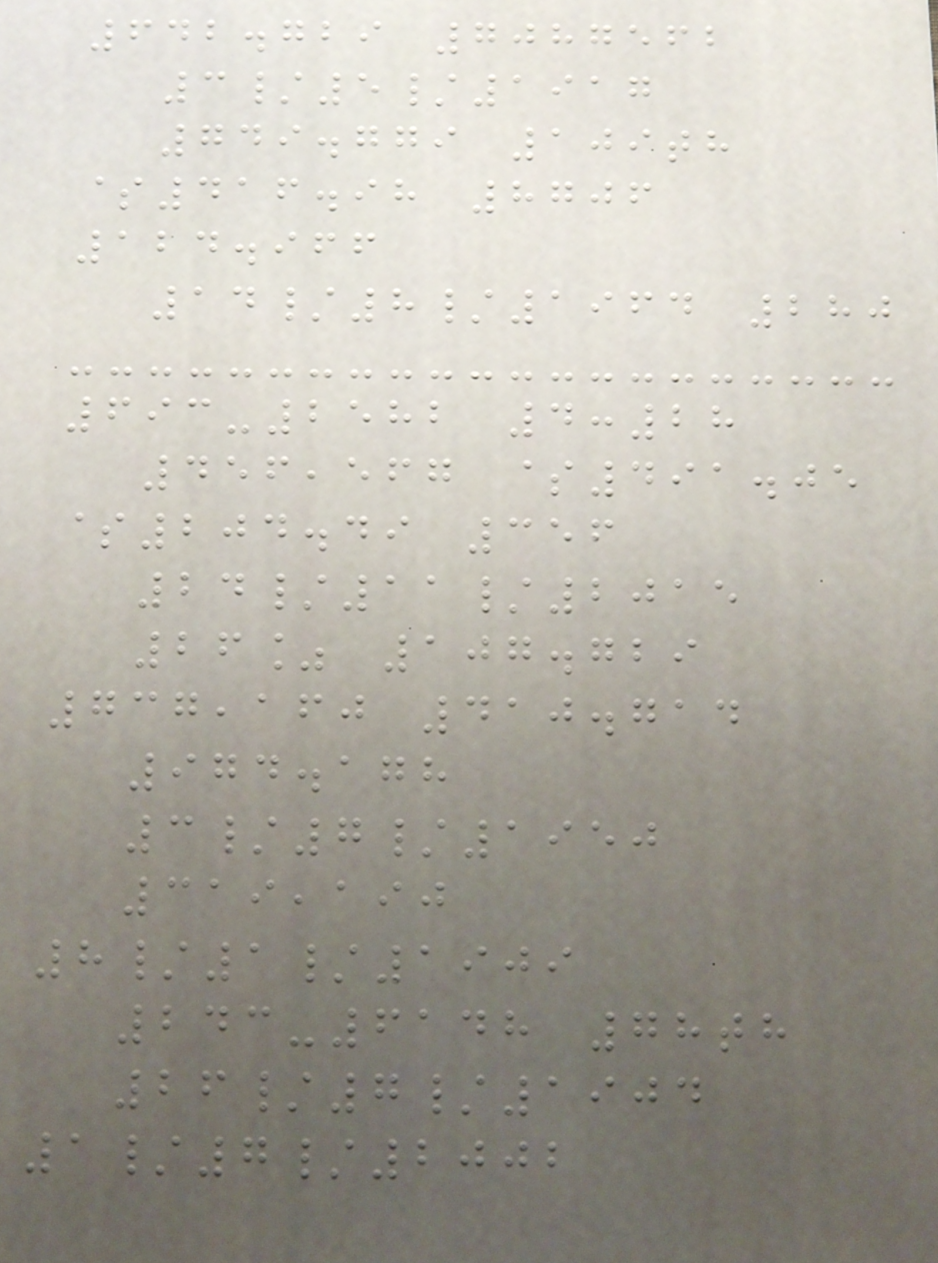642.729 7087562
3/5/1917
749.779 109th
$416.98 8706
124.966
14/8/1964 280
693-2582 4:28
456,567 $491.05
$204.49 356
24/11/2015
26% 107.729
737,160 410.714
974.178
3/7/1950
319,190
8/1/1909
243-6148 78th
26/7/1904
1/7/2002
